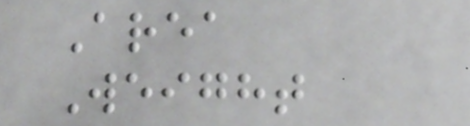Area
Weight
